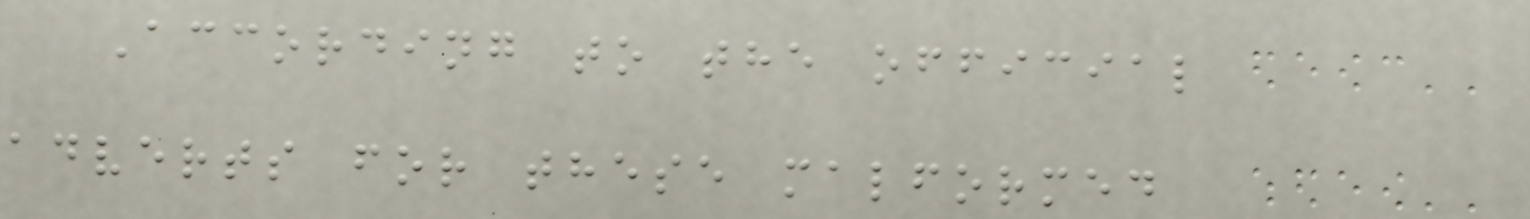According to the official
adverts for these malformed
